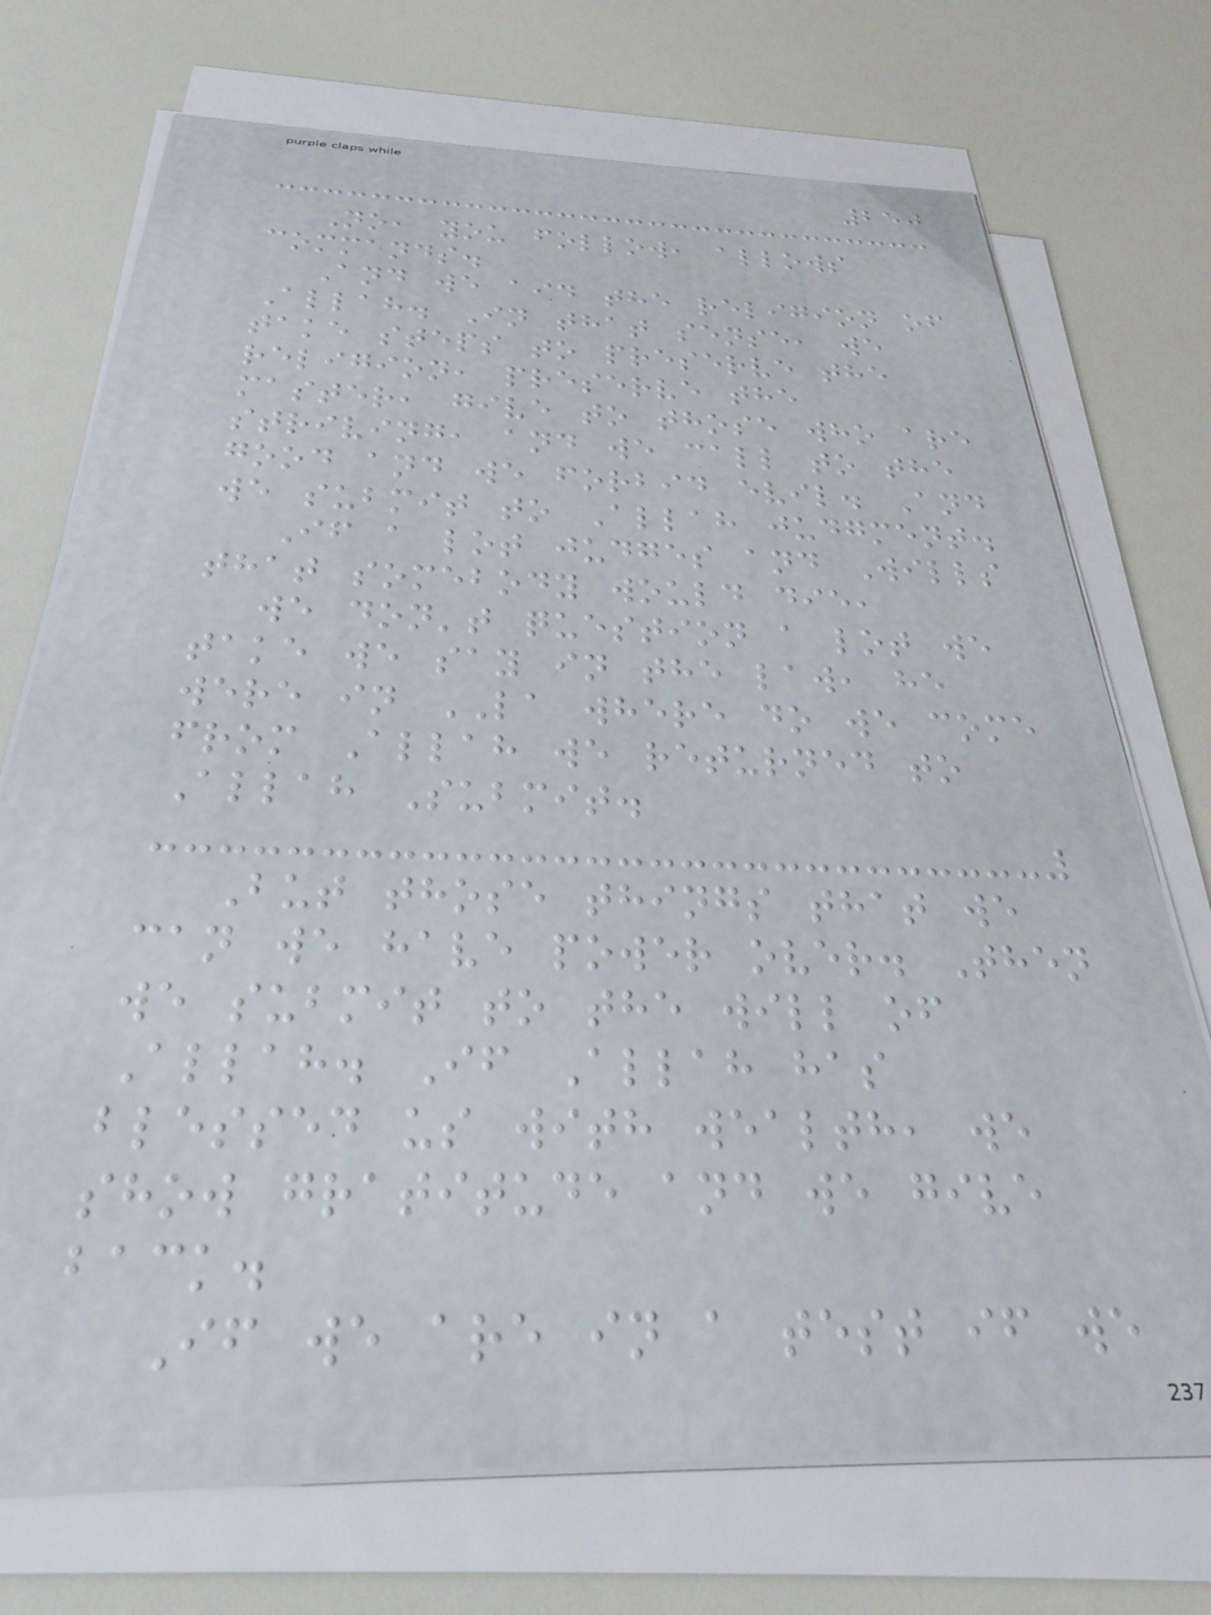250
No, you follow, allows
commands.
And we aid the religion of
Allah. In that sense, we
take steps to preserve the
religion, preserve the
master, give to those who are
striving, and we call to the
good and we forbid evil. And
we submit to Allah judgment.
If a lot judges and Wills
that somebody would die,
we don't question a lot we
take we say in the law, he
were in LA where do we come
from Allah we returned to
Allah Submit.
But those things that we
can we have power over. Then
we submit to the will of
Allah. If Allah has
blessed us with wealth, we
show gratitude and we give
back.
If we are in a test if we
